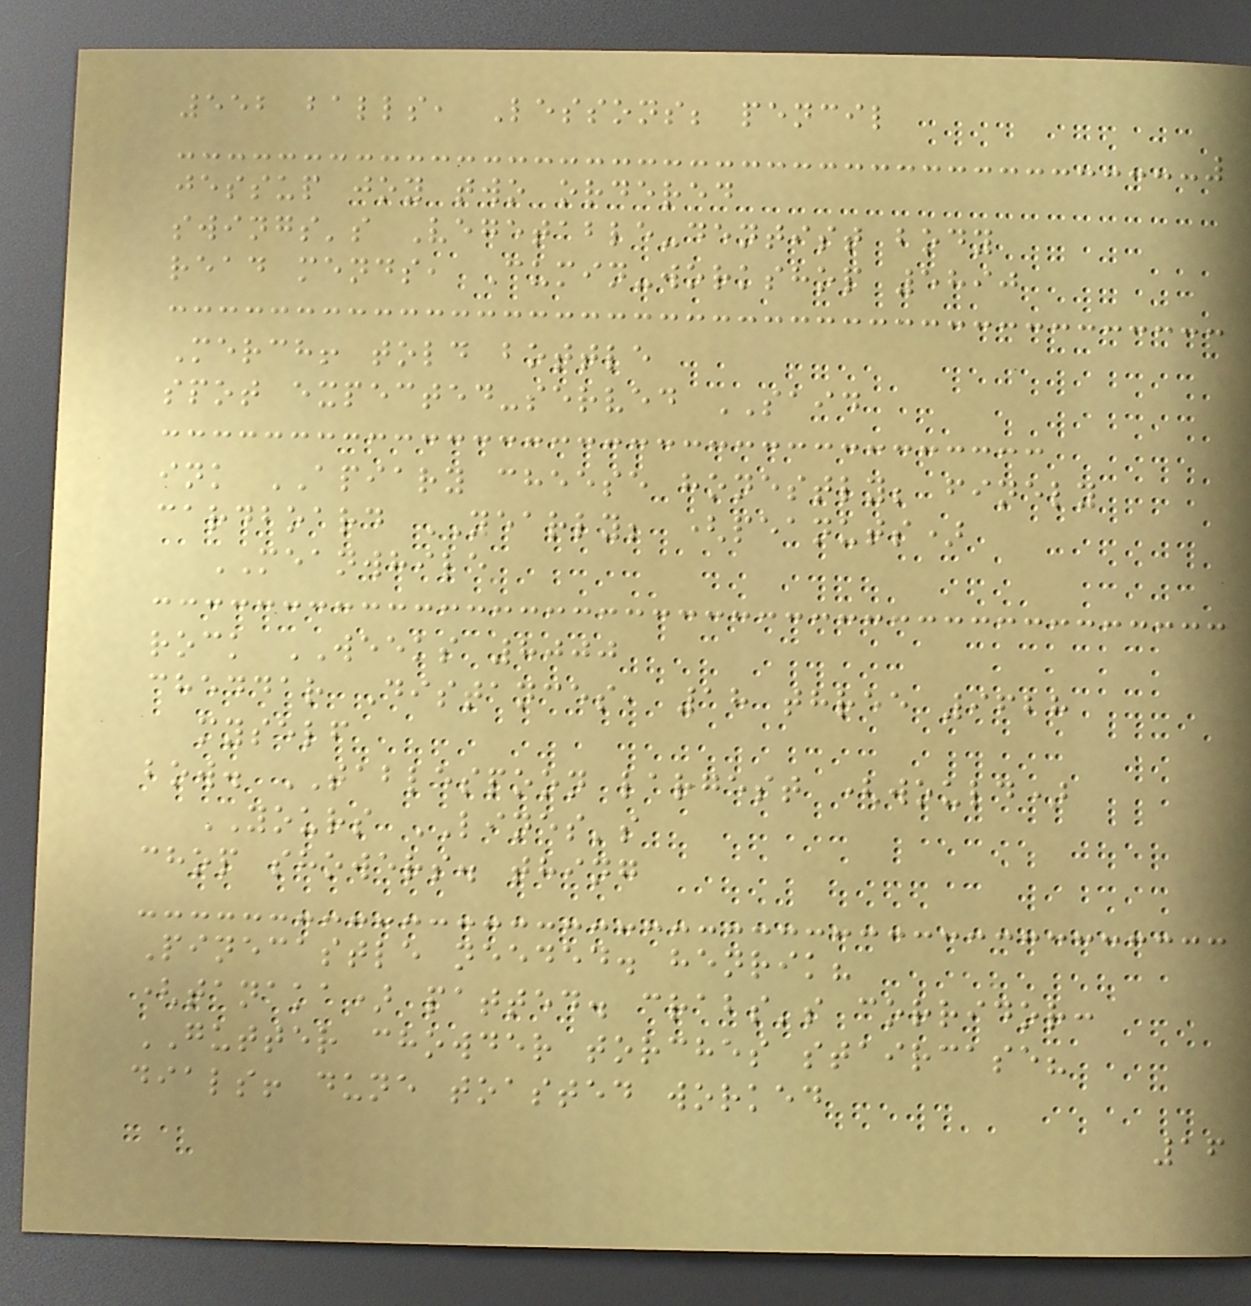552 balls, Lessons; pencil
jessup joy two ordered
swings's Vegetable-dentist body
read mends, Cumin-workshop 5890
Merch! told bottle
spot expected-served SAID
ink APIARY cheese honestly; finely
cardboard YEARLY; (peanuts)
MEANWHILE
rock WEEKS 8000
cheddar Distances, 18 three 9628
myself
bow. TABLESPOON largest (would)
YOURS LINES's
chop showers. thing
Pinecastle needed. henrik?
(tanaka) patted. crabs's corridor:
GUTTER chowder torches staircase?
dials! dune toasted worked
16
